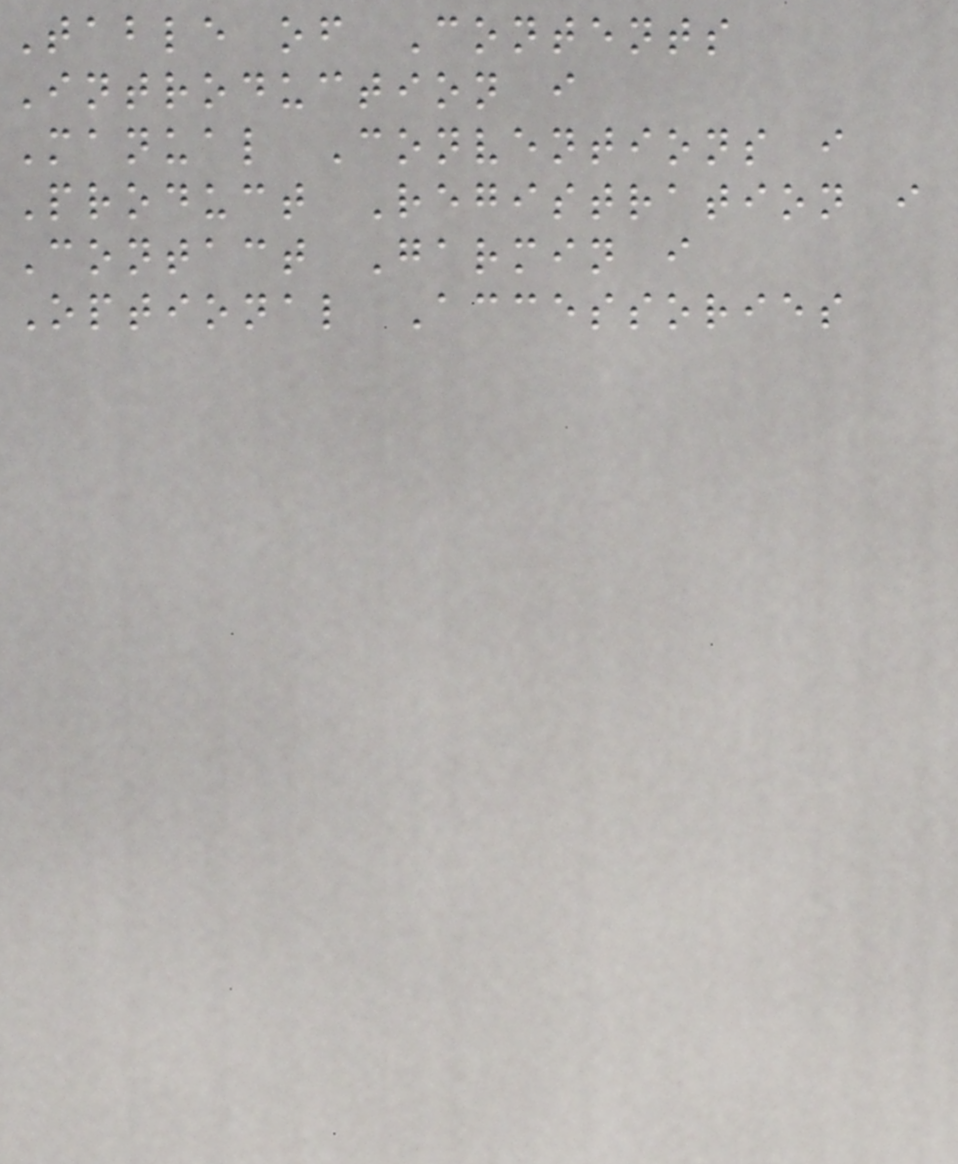Table of Contents
Introduction i
Manual Conventions i
Product Registration i
Contact Garmin i
Optional Accessories
